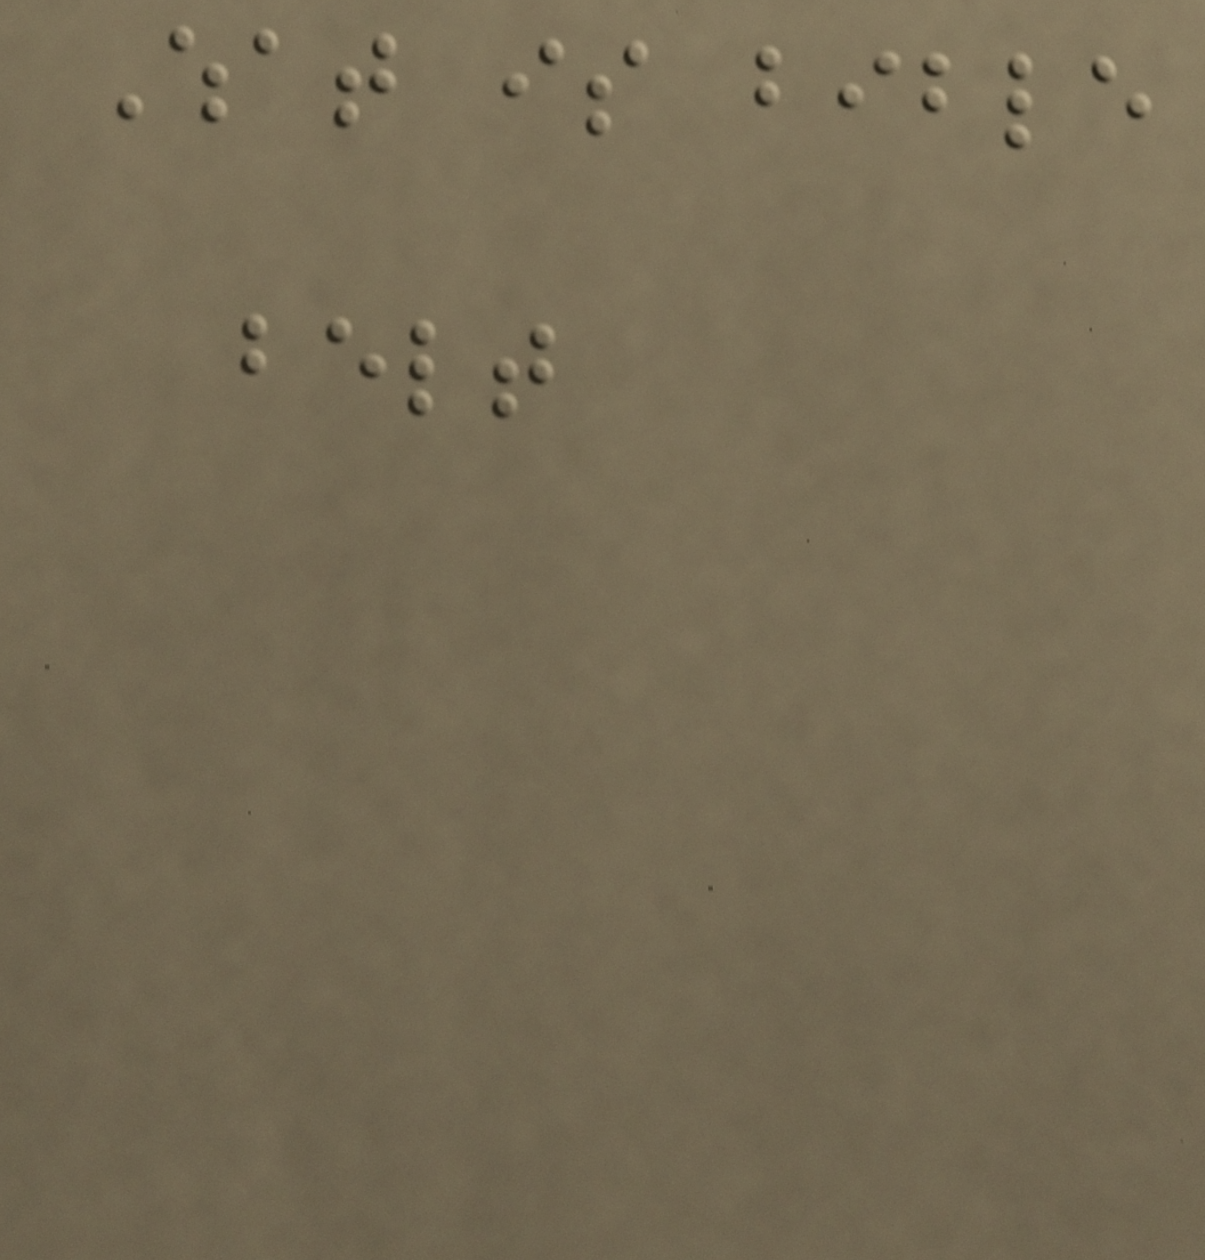What is bible
belt
